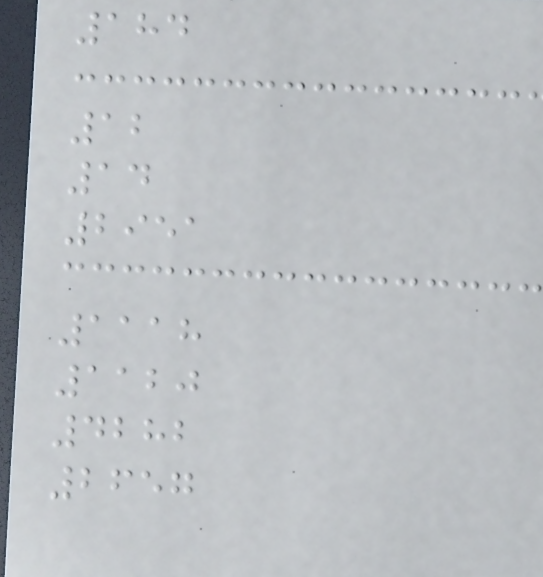184
12
14
2951
1118
1120
4282
2657
